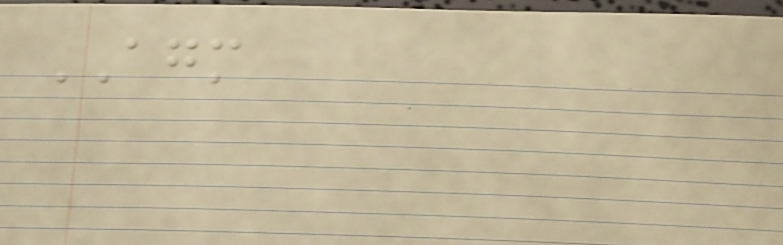AGM
